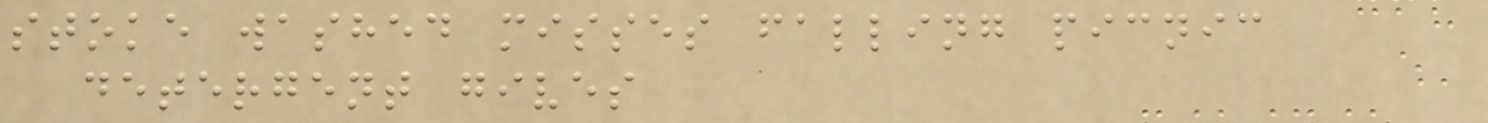stoke washed misses falling picnic
detergent gives
